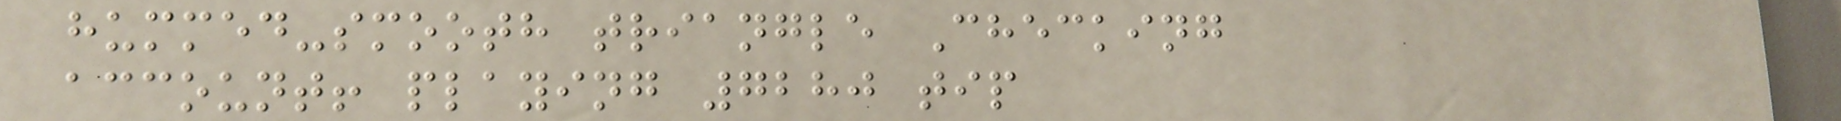hummed-smooth triangle Checking
account! playing 7280 tip
